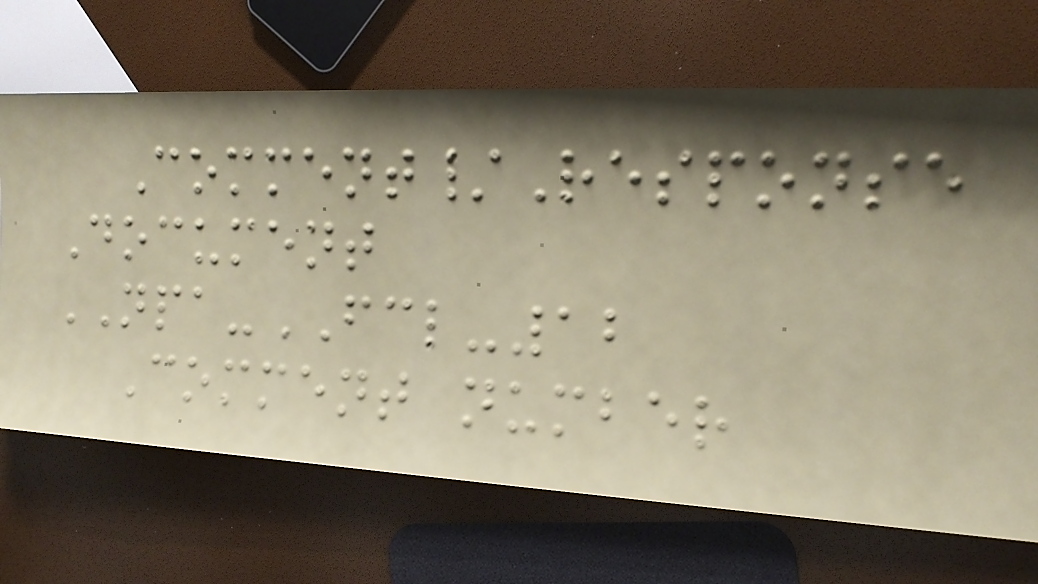Comment/Response
Document
NPA-FCL-12
Comment number
